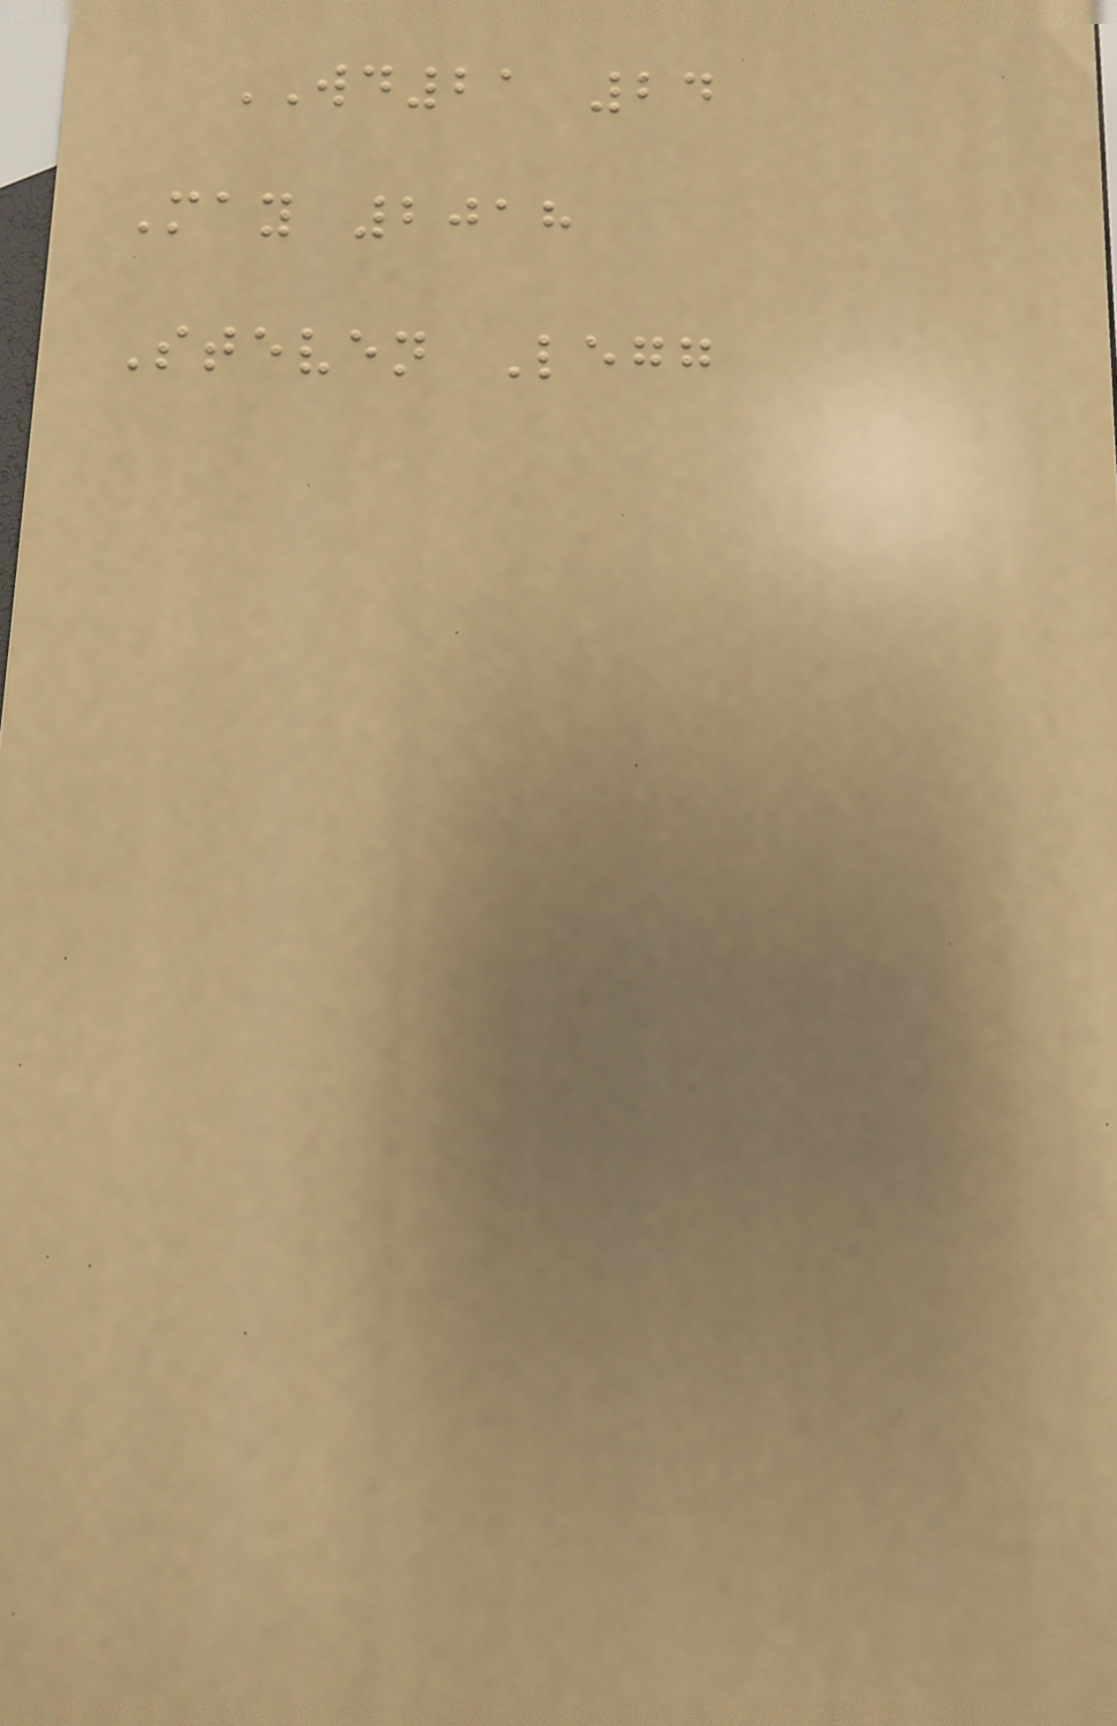WD21 24
May 2018
Steven Legg
